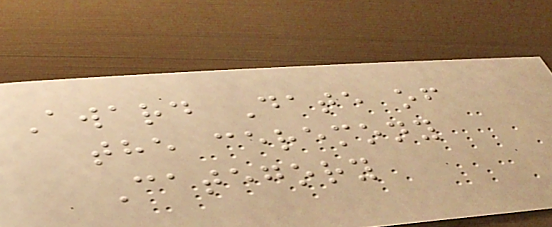Award Date of
the ceremony
Category
